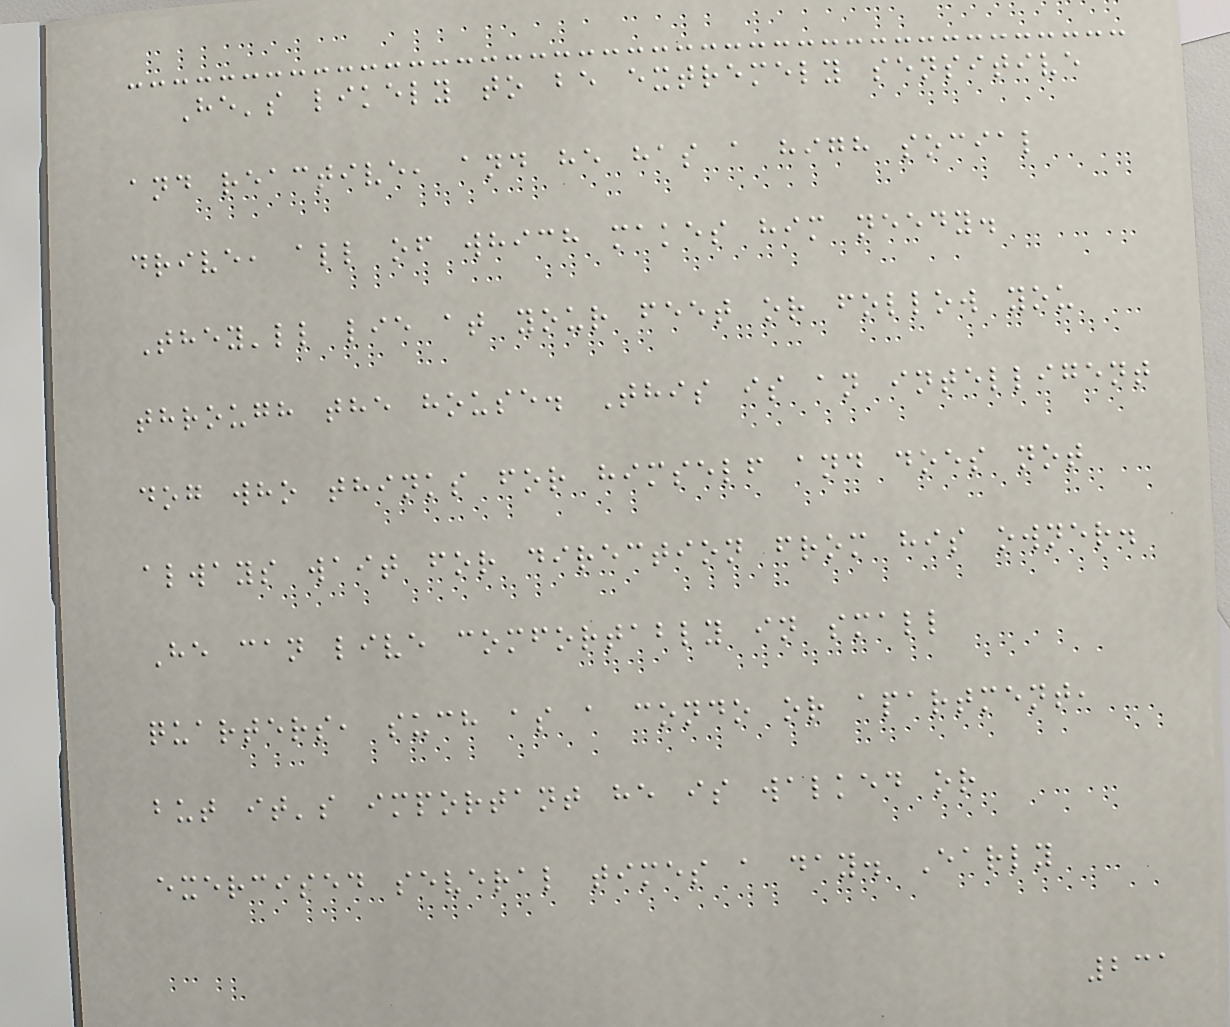He's likely to be extremely sensitive
and reactive, and he has a high social
drive, all of which makes him needy.
They'll lie at your feet or follow you
through the house. This is an intelligent
dog who thinks for himself and does not
always wait for direction from his owner.
He can live comfortably in small
quarters, such as a condo or apartment,
but it's important he is walked or
exercised several times a day. Early
231
